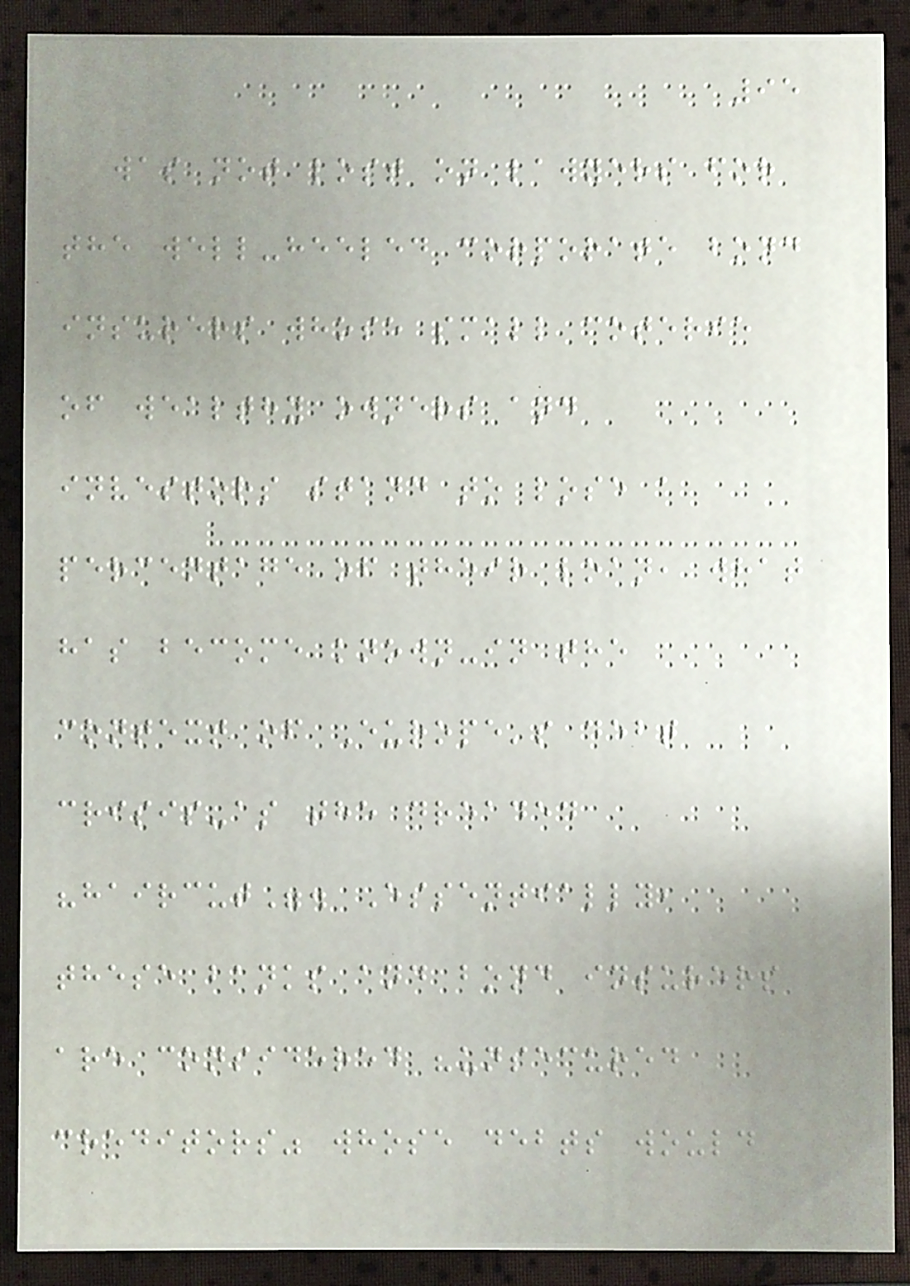95
was not lost on lawyers for
the well-heeled corporate bond
insurers whose small coterie
of wealthy owners and
investors stand to lose a
percentage of their loan, what
has become known-in the
context of Europe's debt
crisis-as the dreaded
"haircut". Essentially,
these banks and bond insurers
are considered "unsecured
creditors" whose debts would
